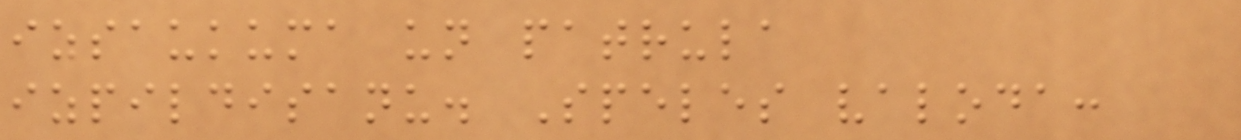izsaukuma un patrula
izpildisanu. Speles valoda:
